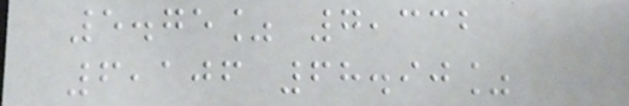5.75% 7,332
6,106 68.90%
